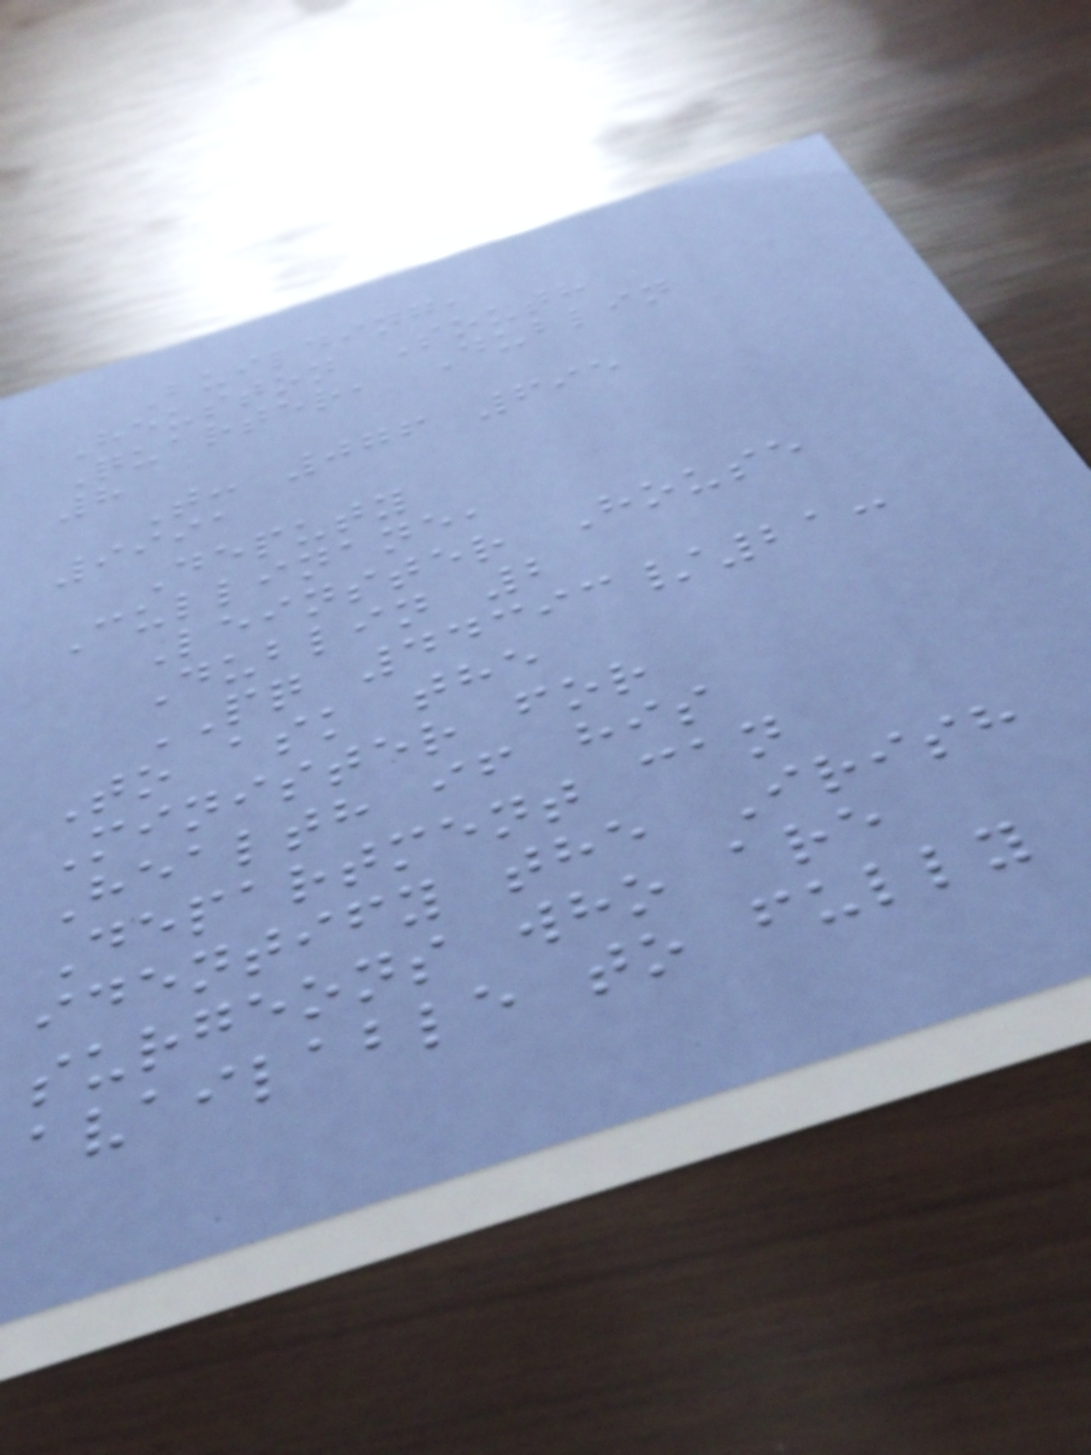Building,
Heuston South
Quarter, Dublin
8
T: 076 695
9991
Deputy
Cullinane,
Leinster House
Dublin 2
PQ 44393/21:
To ask the
Minister for
Health if his
Department can
identify the Irish
surgeons who are
available to fully
